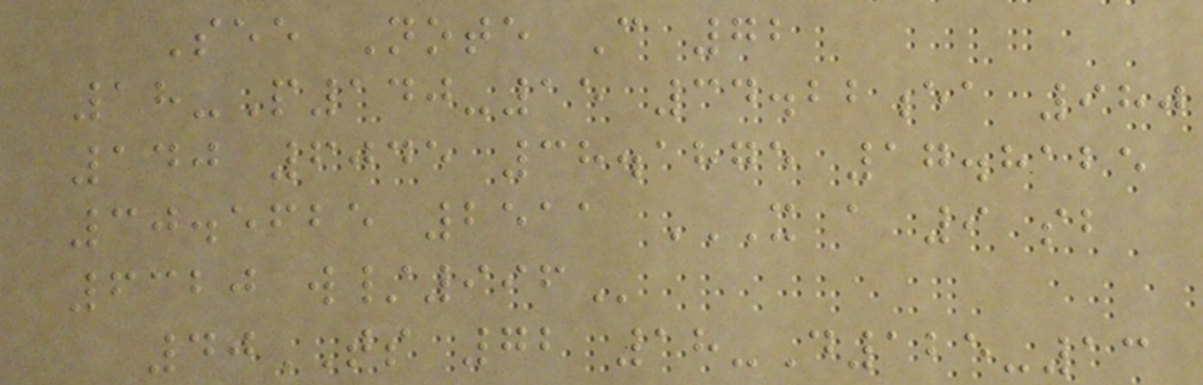See Note C 72
18-P140-15 34.22ea 980
140 6045 38.1875 17.8125
30.5625 2511 X A 9 SB
6320 W/996
40TS 72 18-D125-13
